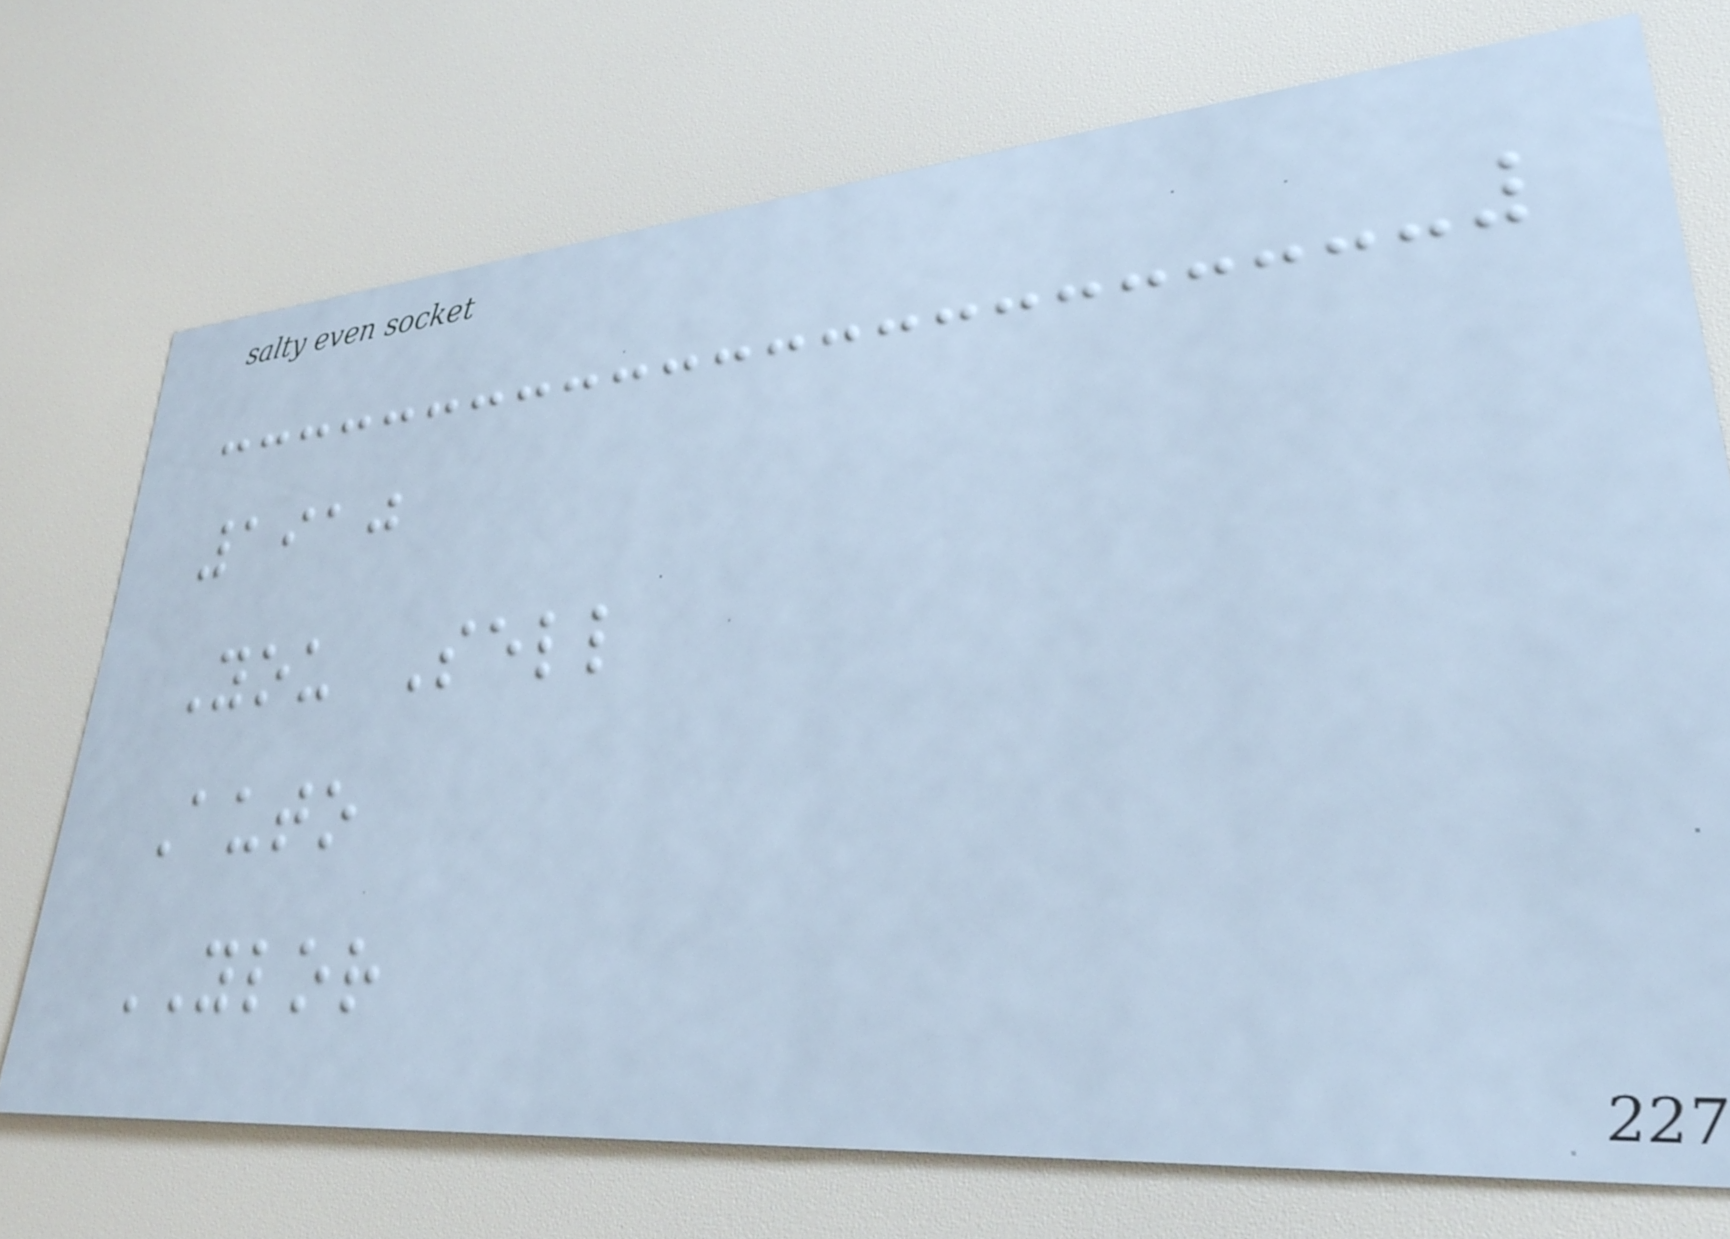1910
You Sell
Auto
YLOR
